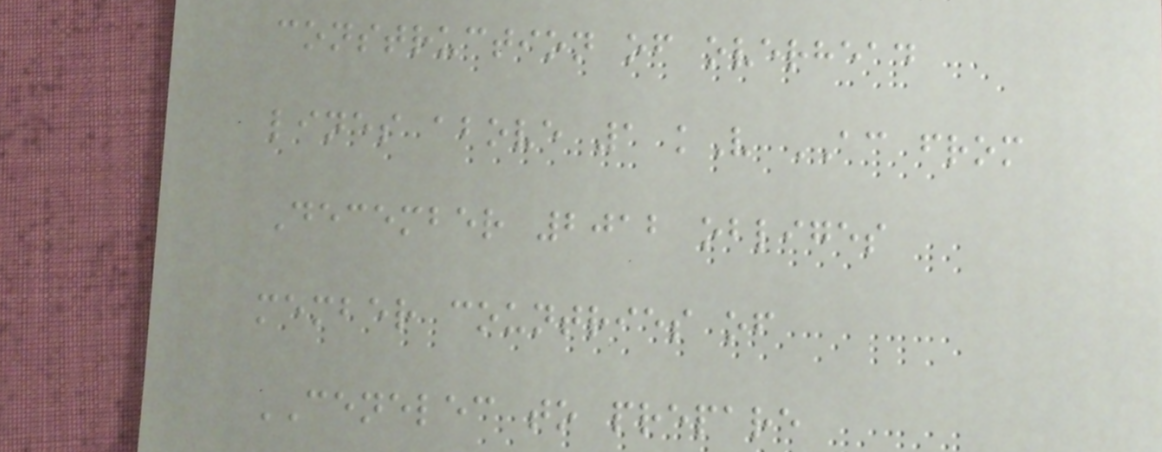construction of overhead
lines above 1 kV AC from
December 2012 obliges
member countries of
CENELEC to prepare
